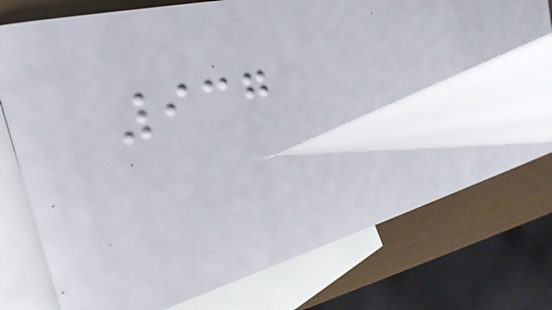937
